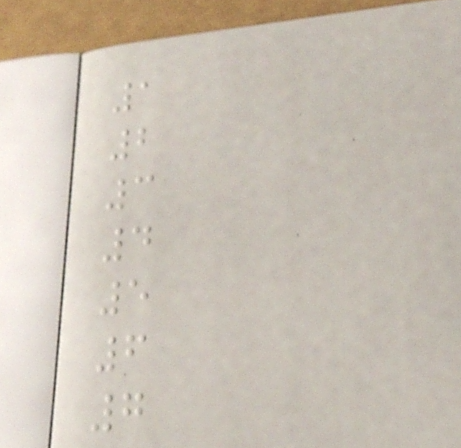1
2
3
4
5
6
7
